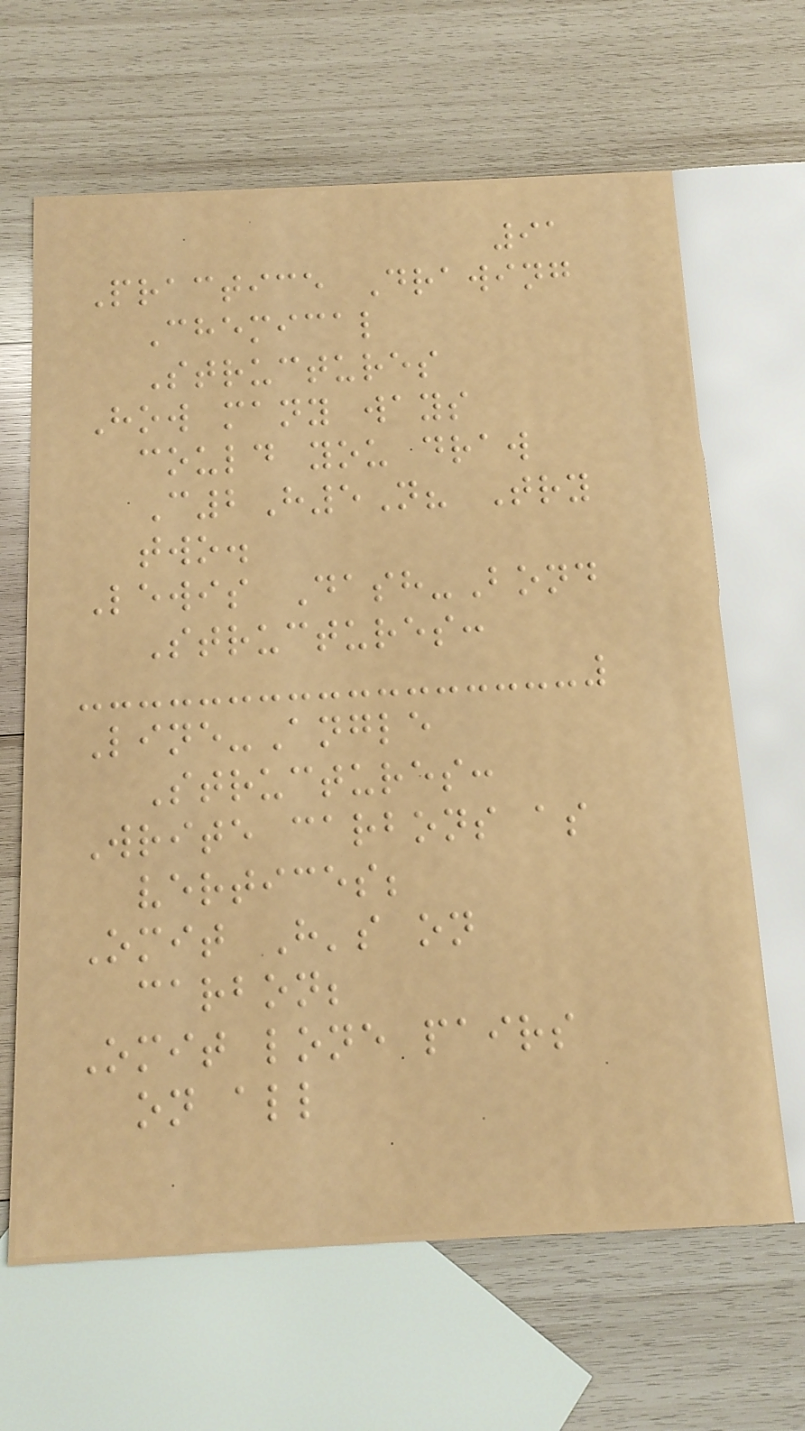91
Practice Drawing
Chemical
Structures
How many ways
could you draw
C2H5N? Try
two.
Lewis Dash-Bond
Structures:
Line-Angle
Structures:
Write carbons as
vertices;
Omit H's on
carbon;
Omit lone pairs
on all
